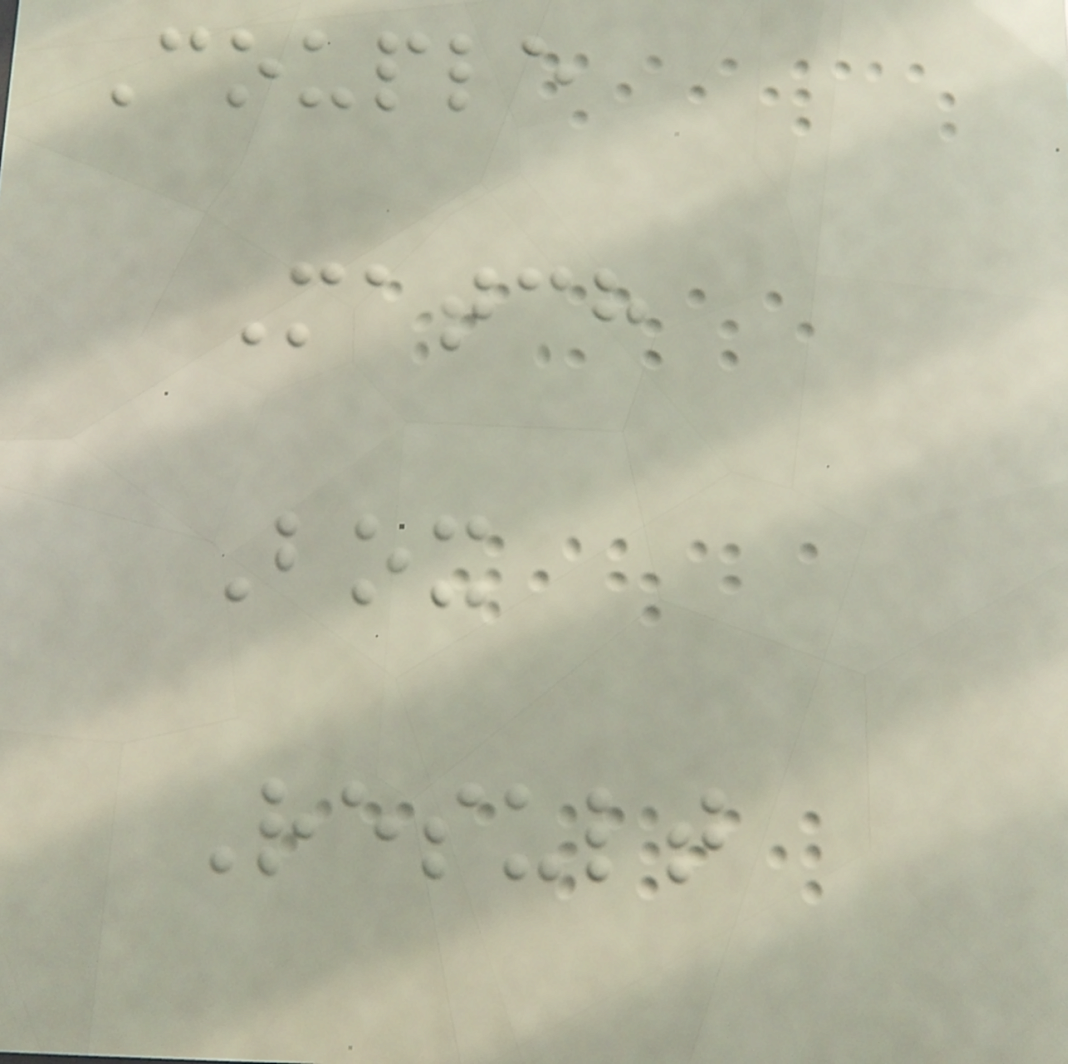Couple
Match
Box
Result
